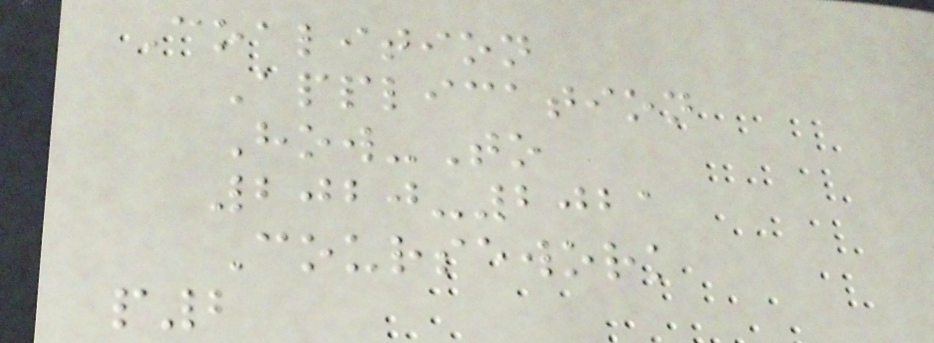Coalition
Application
How-To
2020-2021
Coursework
p2
